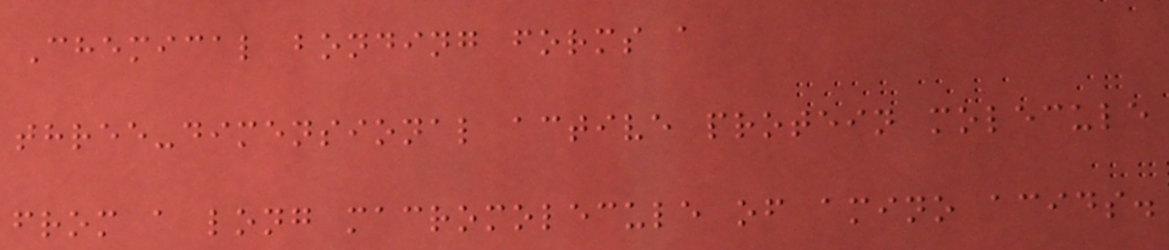Chemical bonding forms a
three-dimensional active protein molecule
from a long macromolecule of amino acids.
